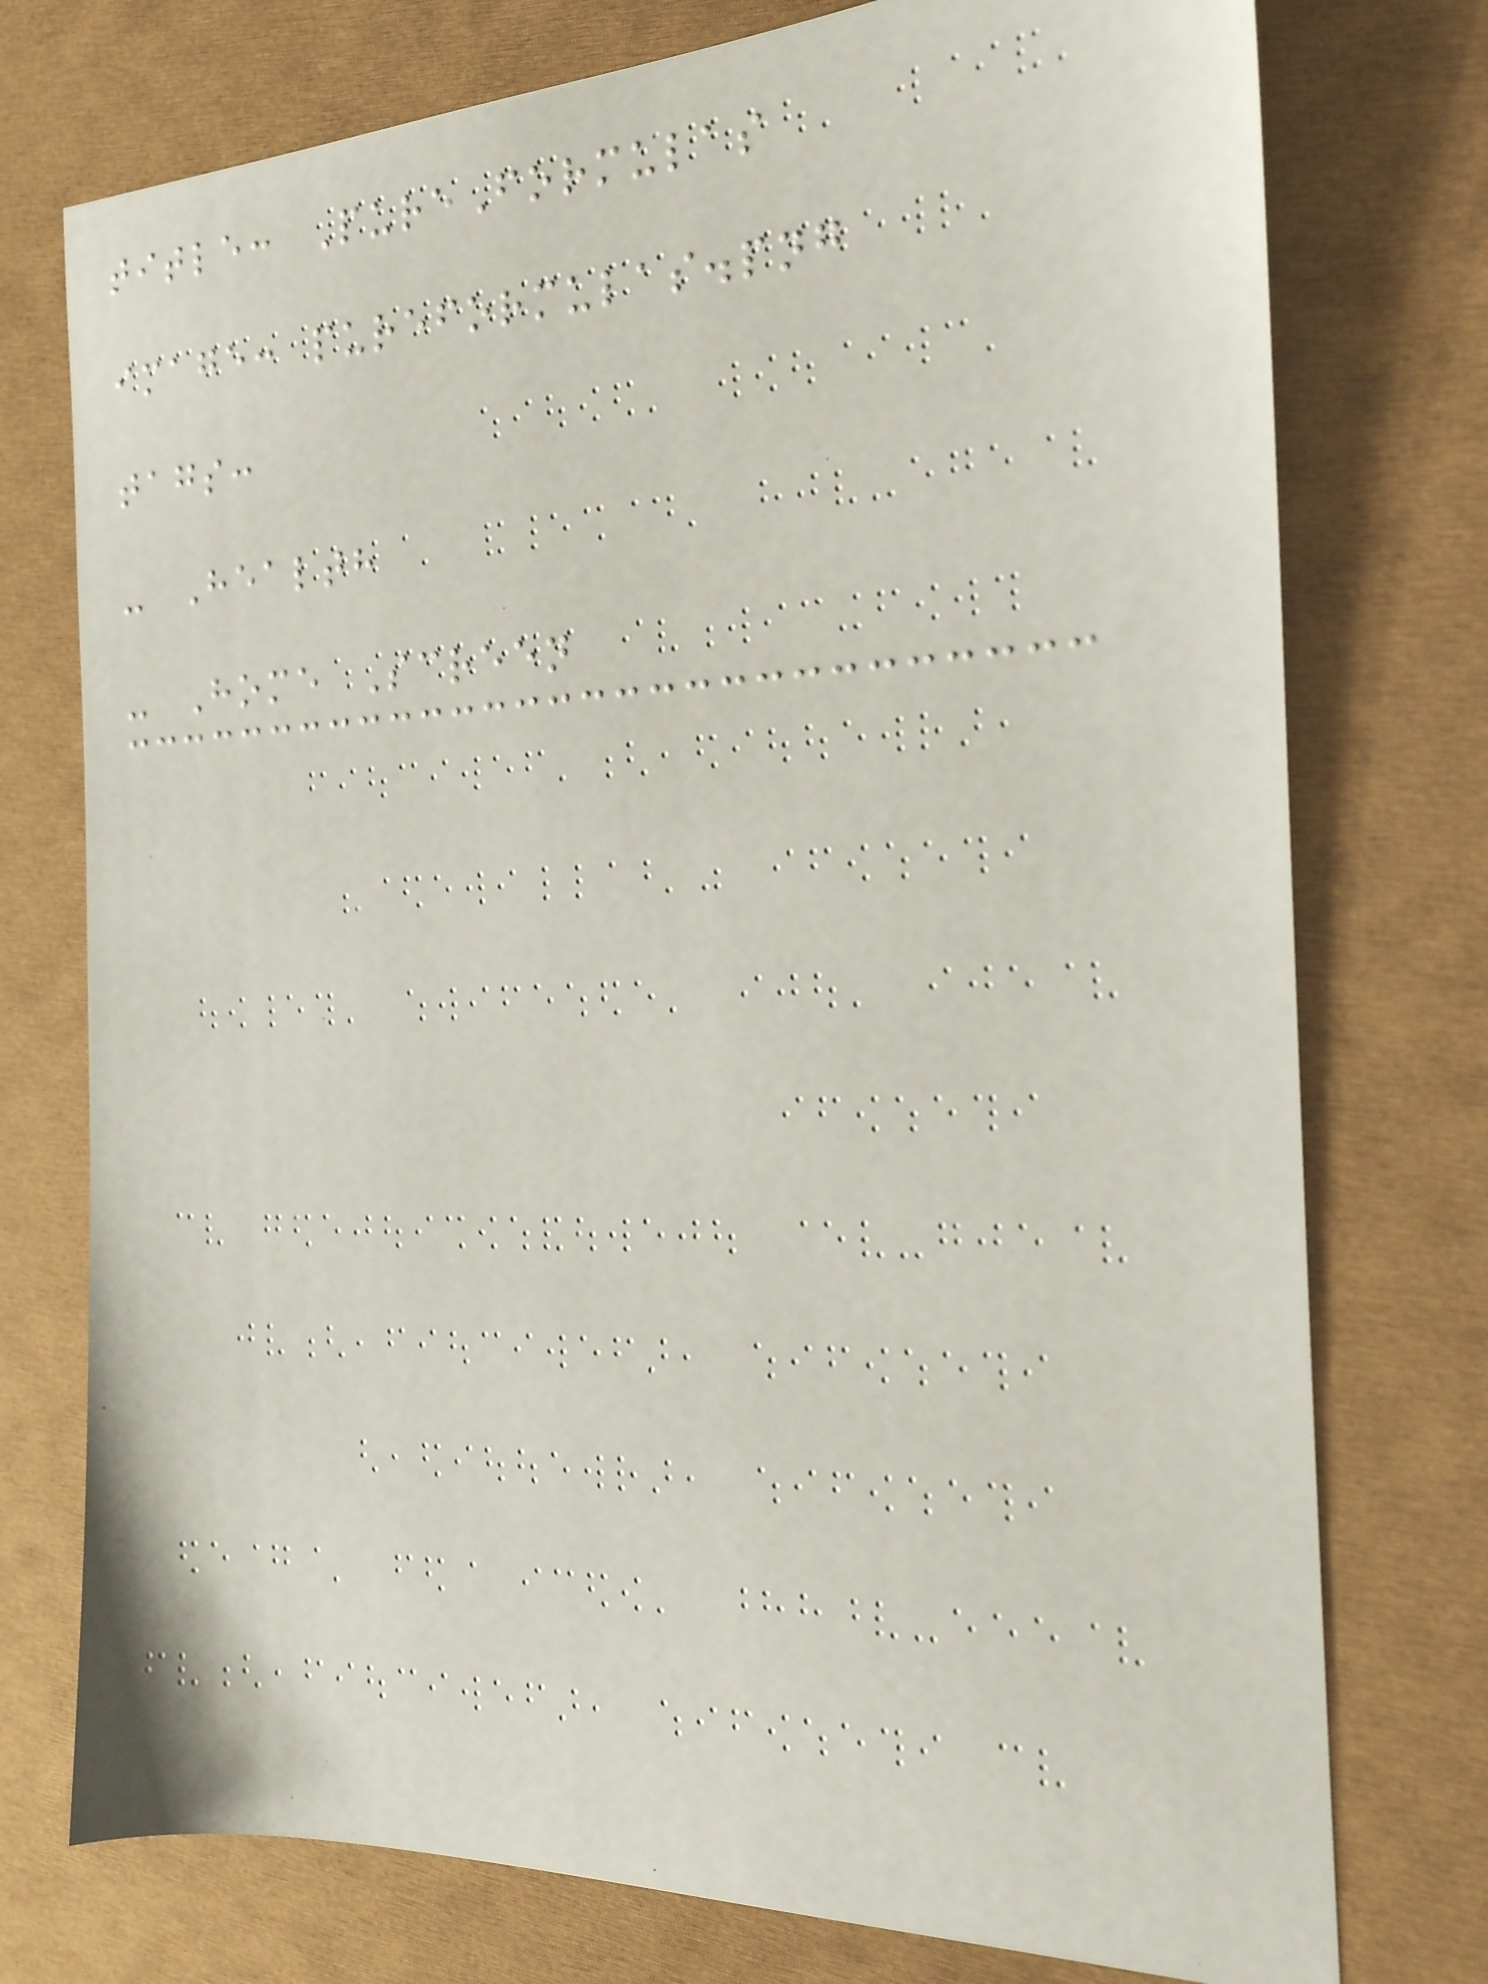title: PureFormulas
image: pureformulas.png
tags:
- Health
- Home Screen
